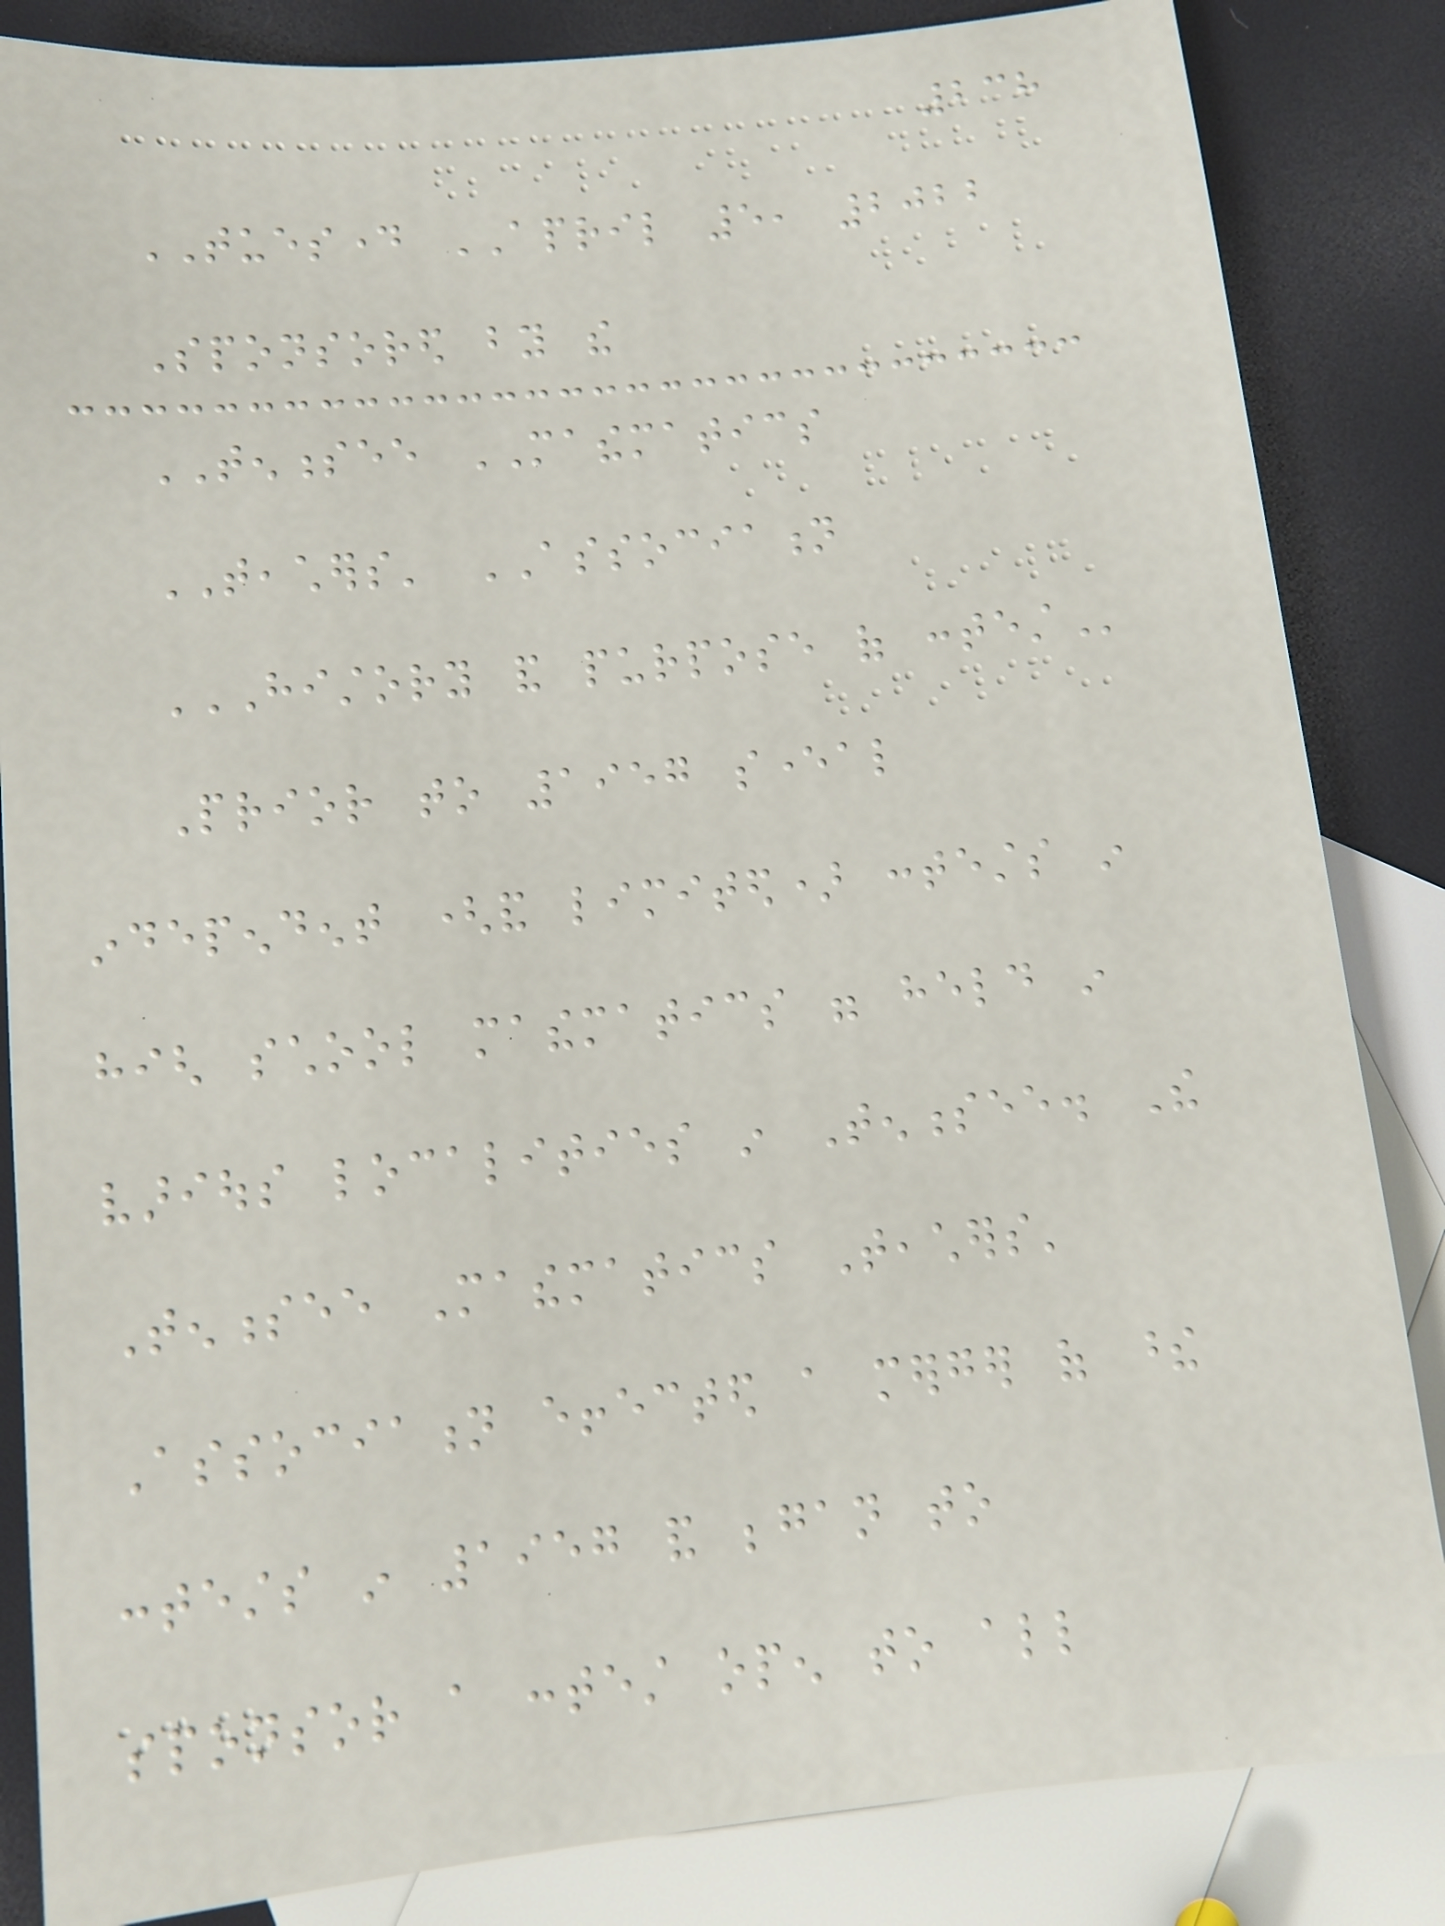238
TUESDAY APRIL 5, 2022
Sponsored by the
TENNESSEE MATHEMATICS
TEACHERS' ASSOCIATION
HISTORY AND PURPOSE OF CONTEST
Prior to 1957 several
independent (and limited) contests in
high school mathematics were held in
various localities in Tennessee. The
Tennessee Mathematics Teachers'
Association effected a merger of these
contests in 1957 and began to
sponsor a contest open to all
